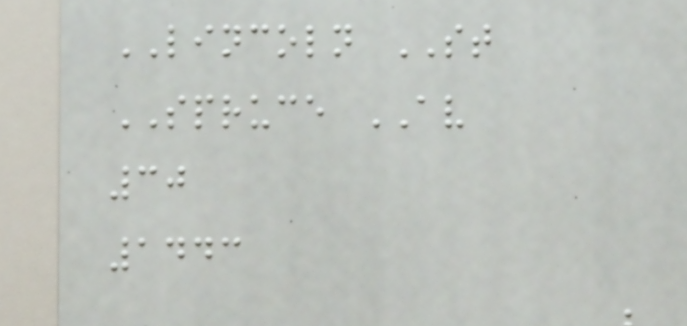LINCOLN ST
SPRUCE AV
30
1443
